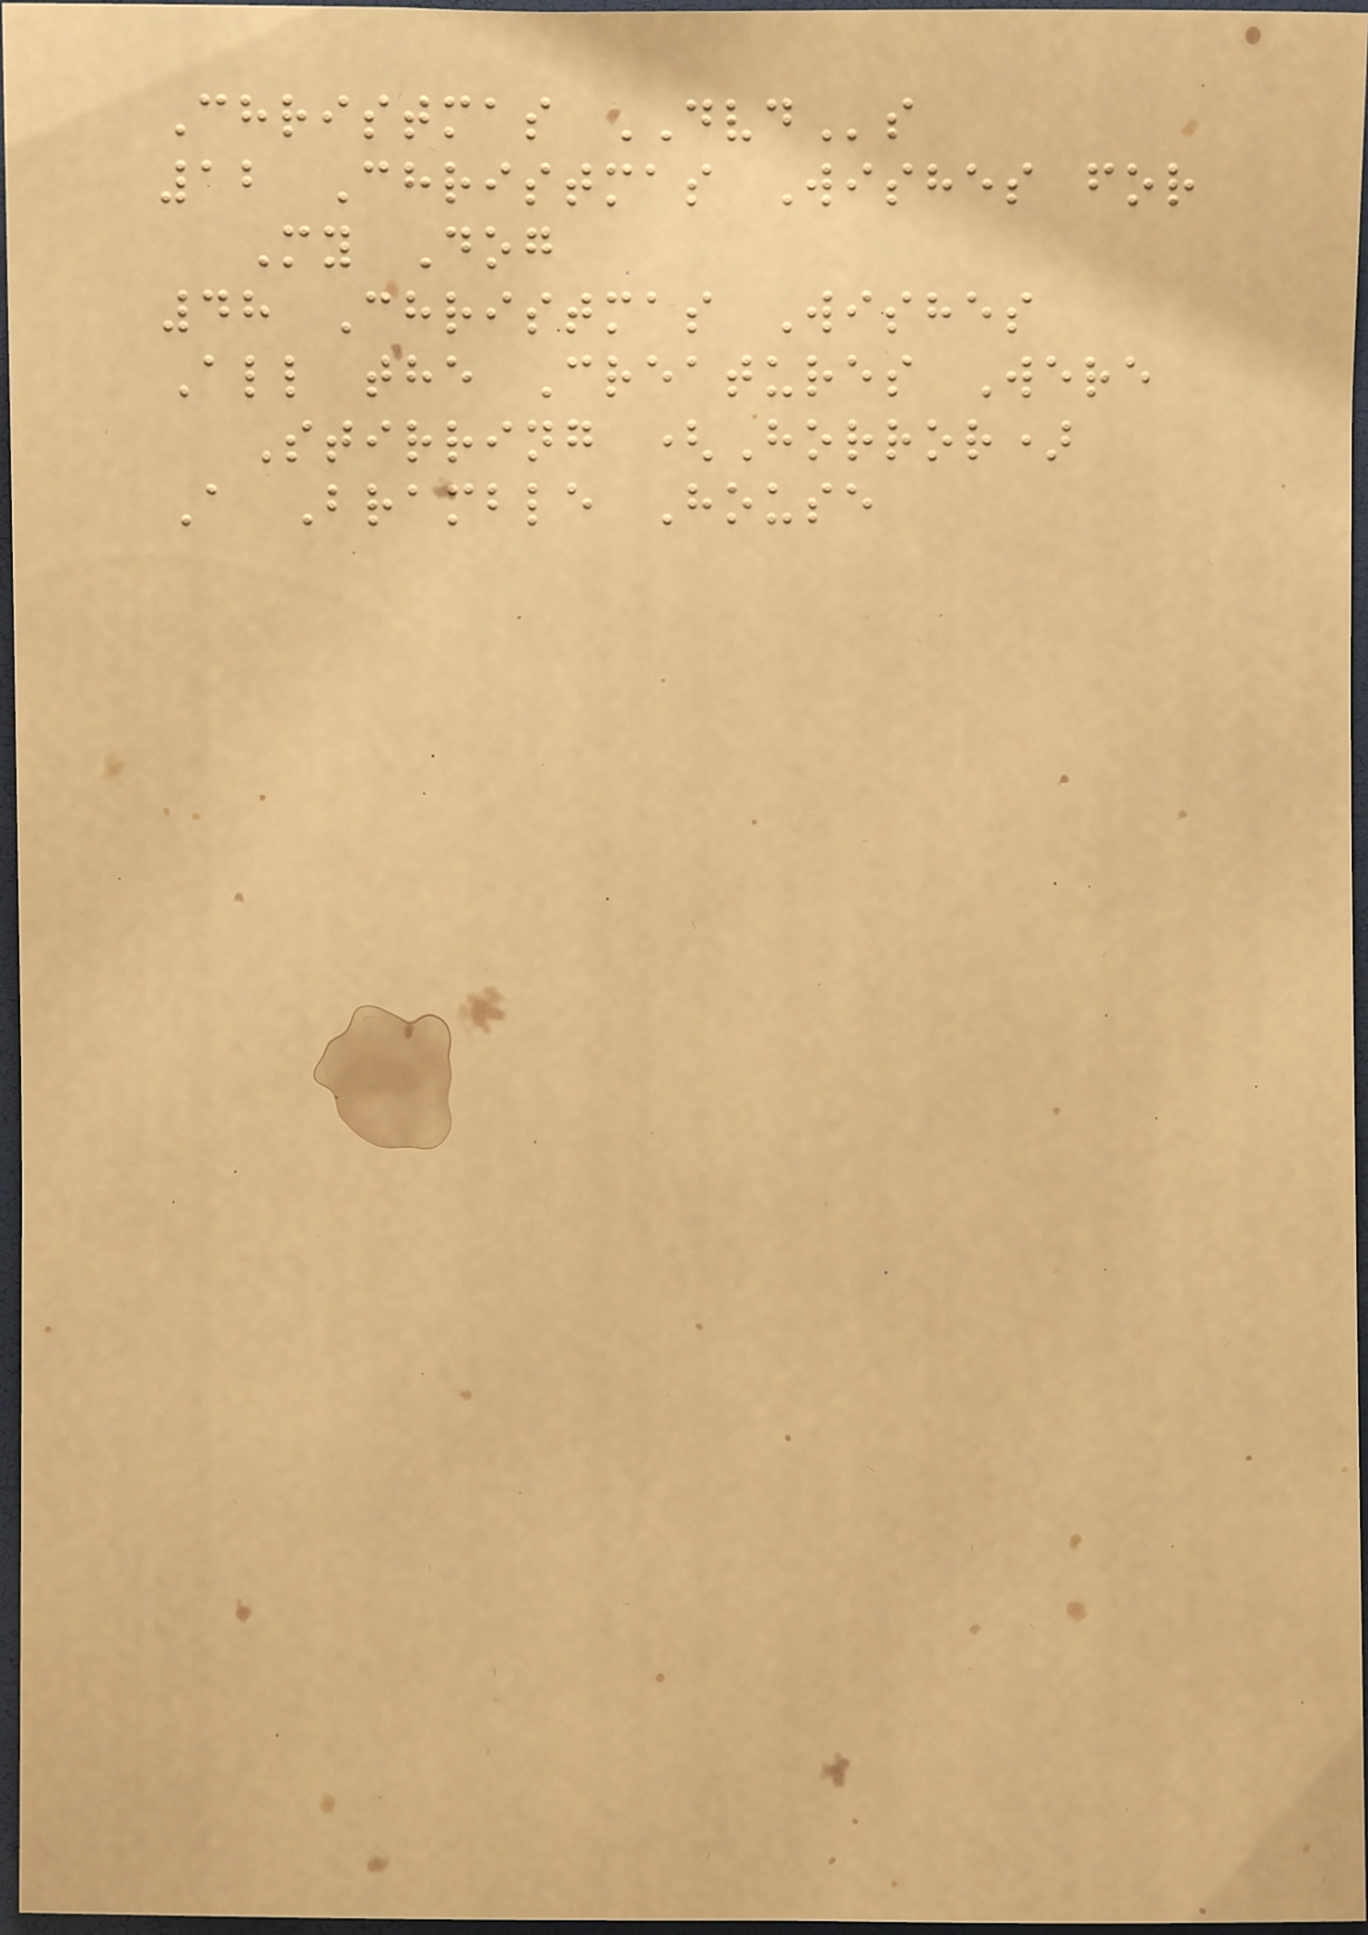Christmas DVDs
12 Christmas Wishes for
My Dog
48 Christmas Wishes
All the Creatures Were
Stirring (Horror)
A Bramble House
